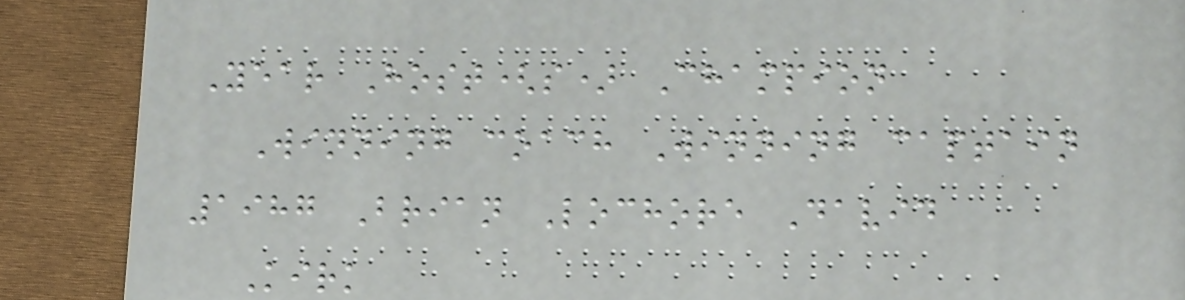Year Host(s) Champion
Winning coach Winning captain
1987 Brian Lochore David
Kirk
